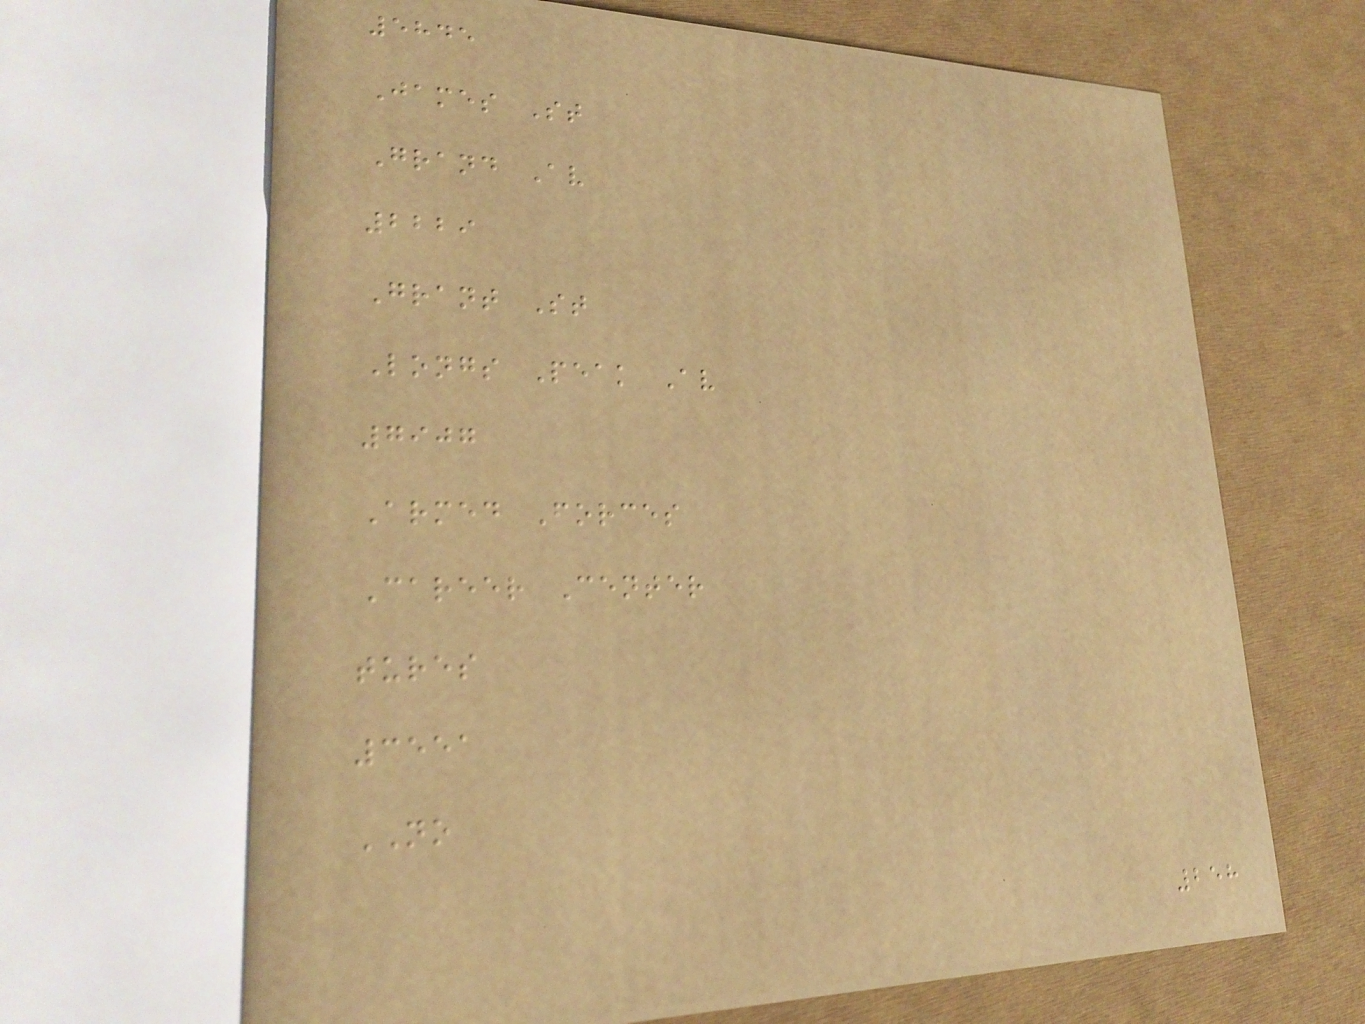5845
James St
Grand Av
2229
Grant St
Longs Peak Av
7907
Armed Forces
Career Center
tures
3551
NO
258
